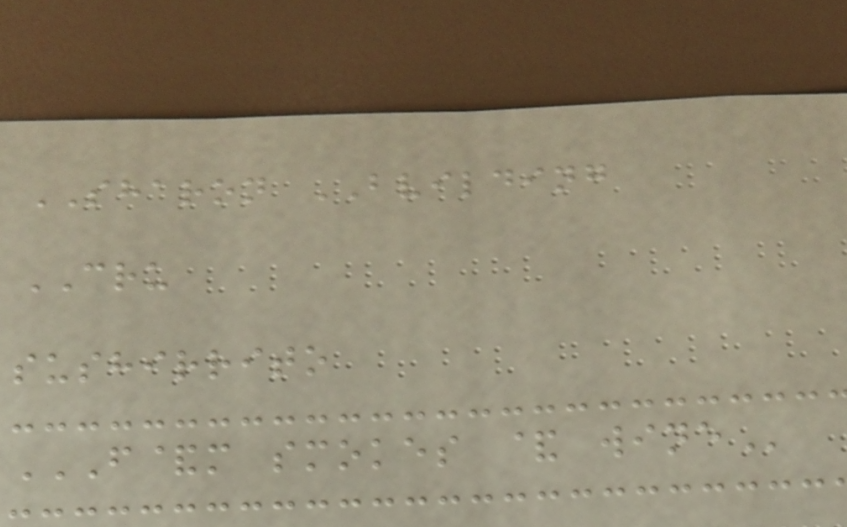SHARON BVILDING
CRU
sushirrito
F&M SMOKES & WINE
